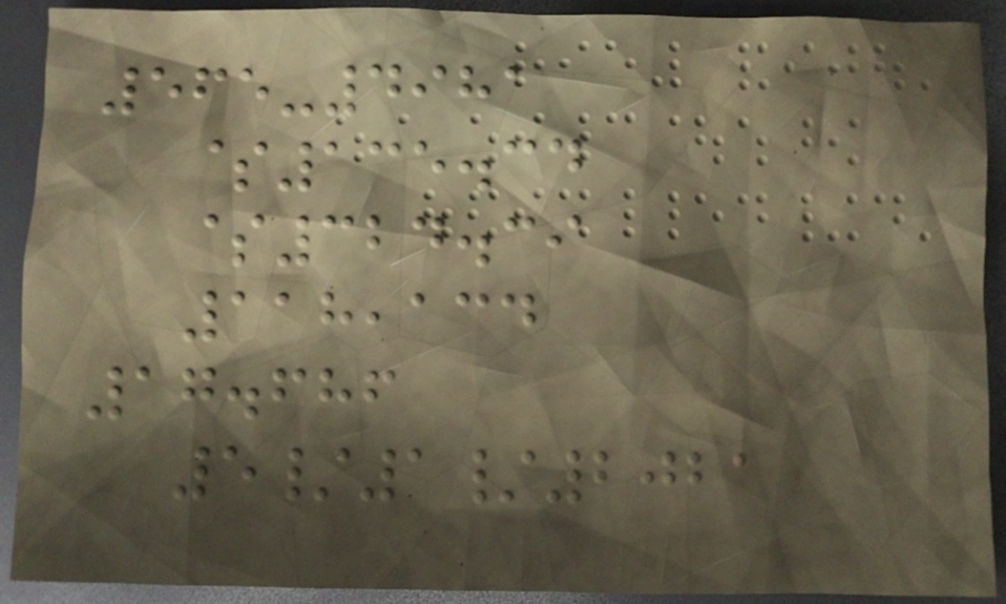565-4981
$135.34
$324.39
118,134
17.686
5/1/2021
